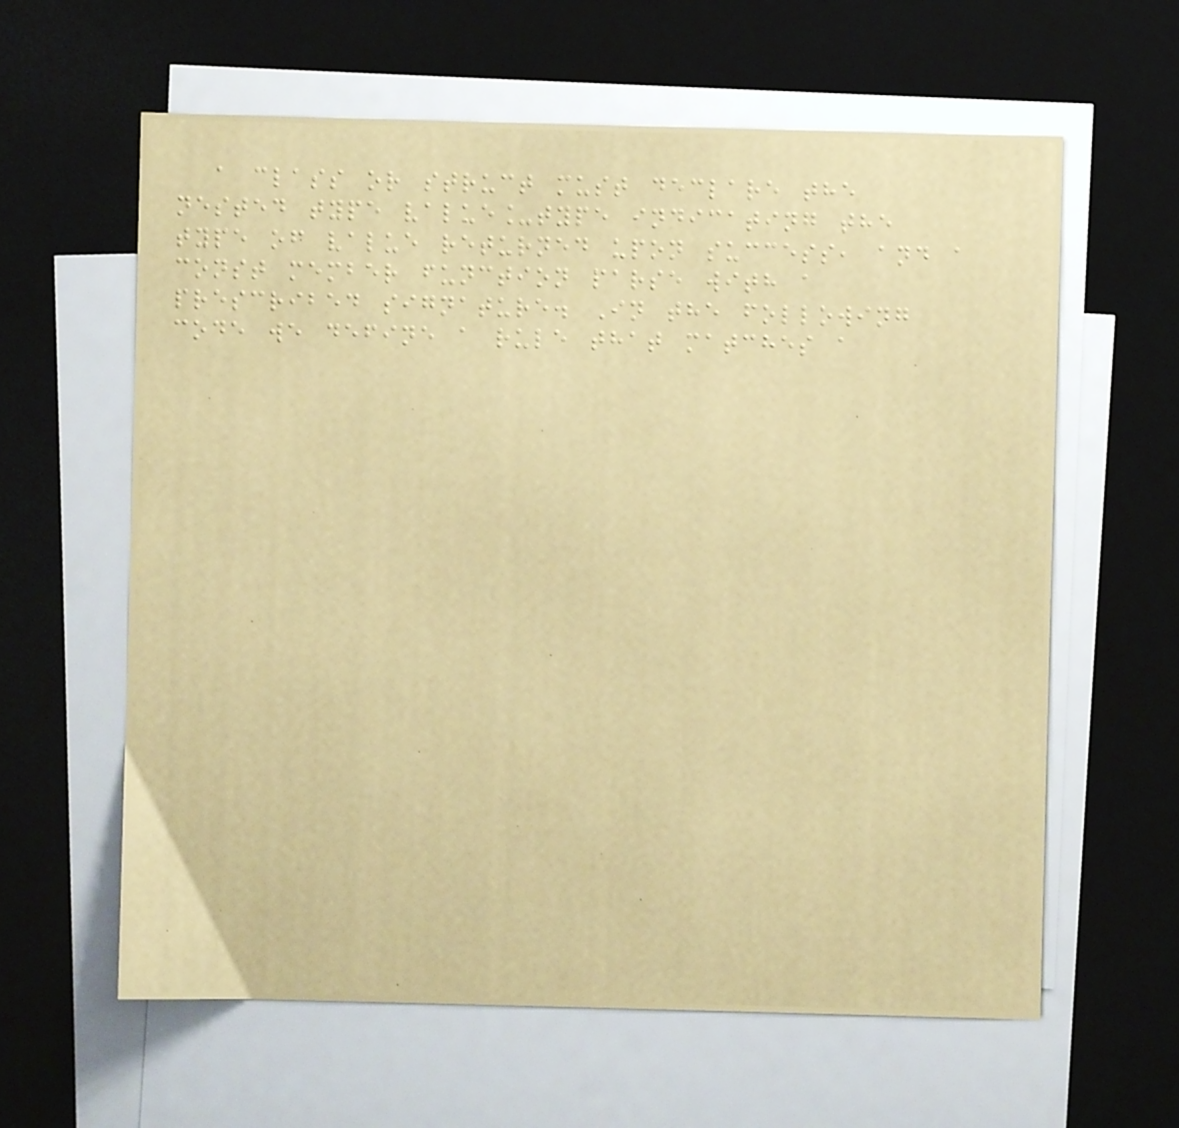a class or struct must declare the
nested type value_type indicating the
type of value returned upon success, and a
const member function parse with a
prescribed signature. In the following
code we define a rule that matches a
